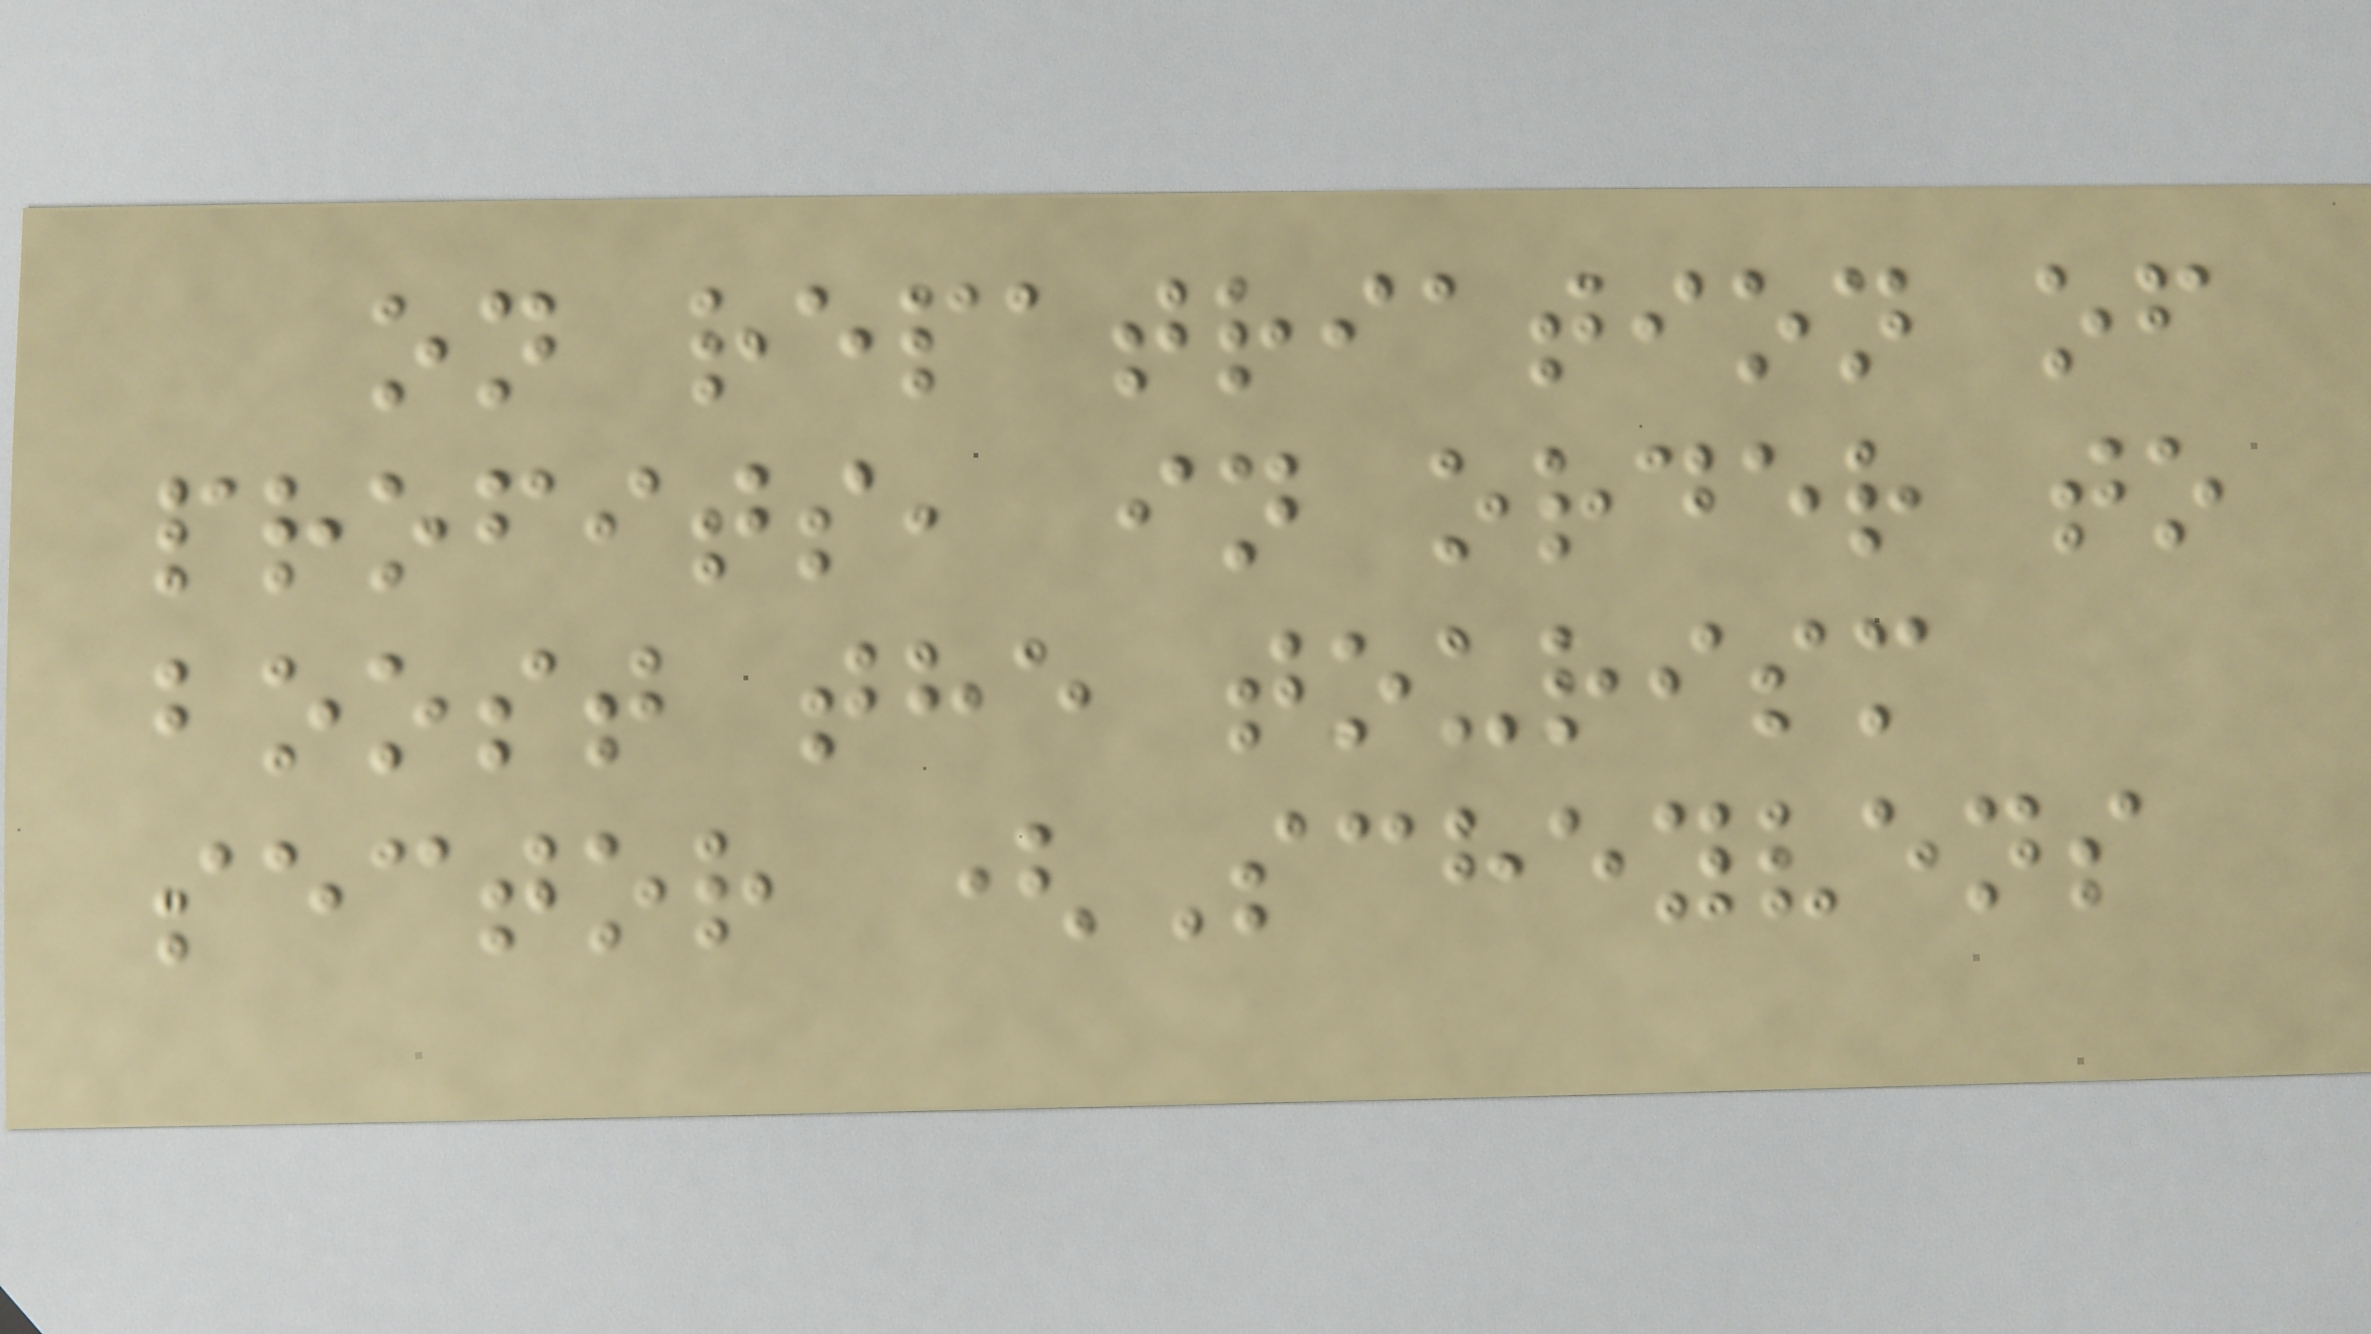on repatriation of
profits, in order to
boost the tourism
sector (Scheyvens
